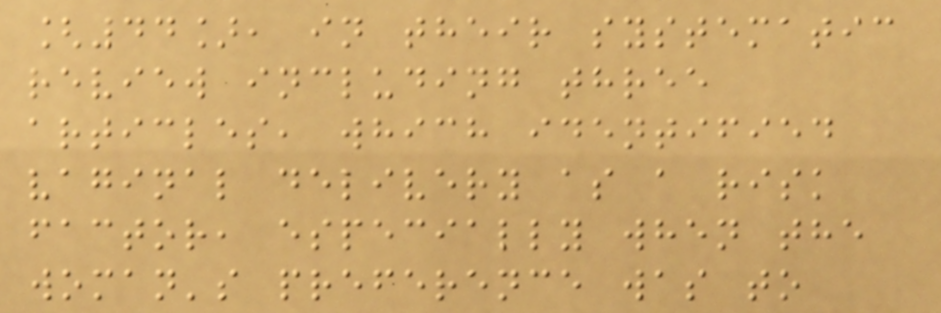[44], in their systematic
review including three
articles, which identified
vaginal delivery as a risk
factor, especially when the
woman's preference was to
